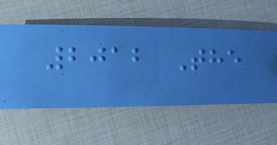2012 The
